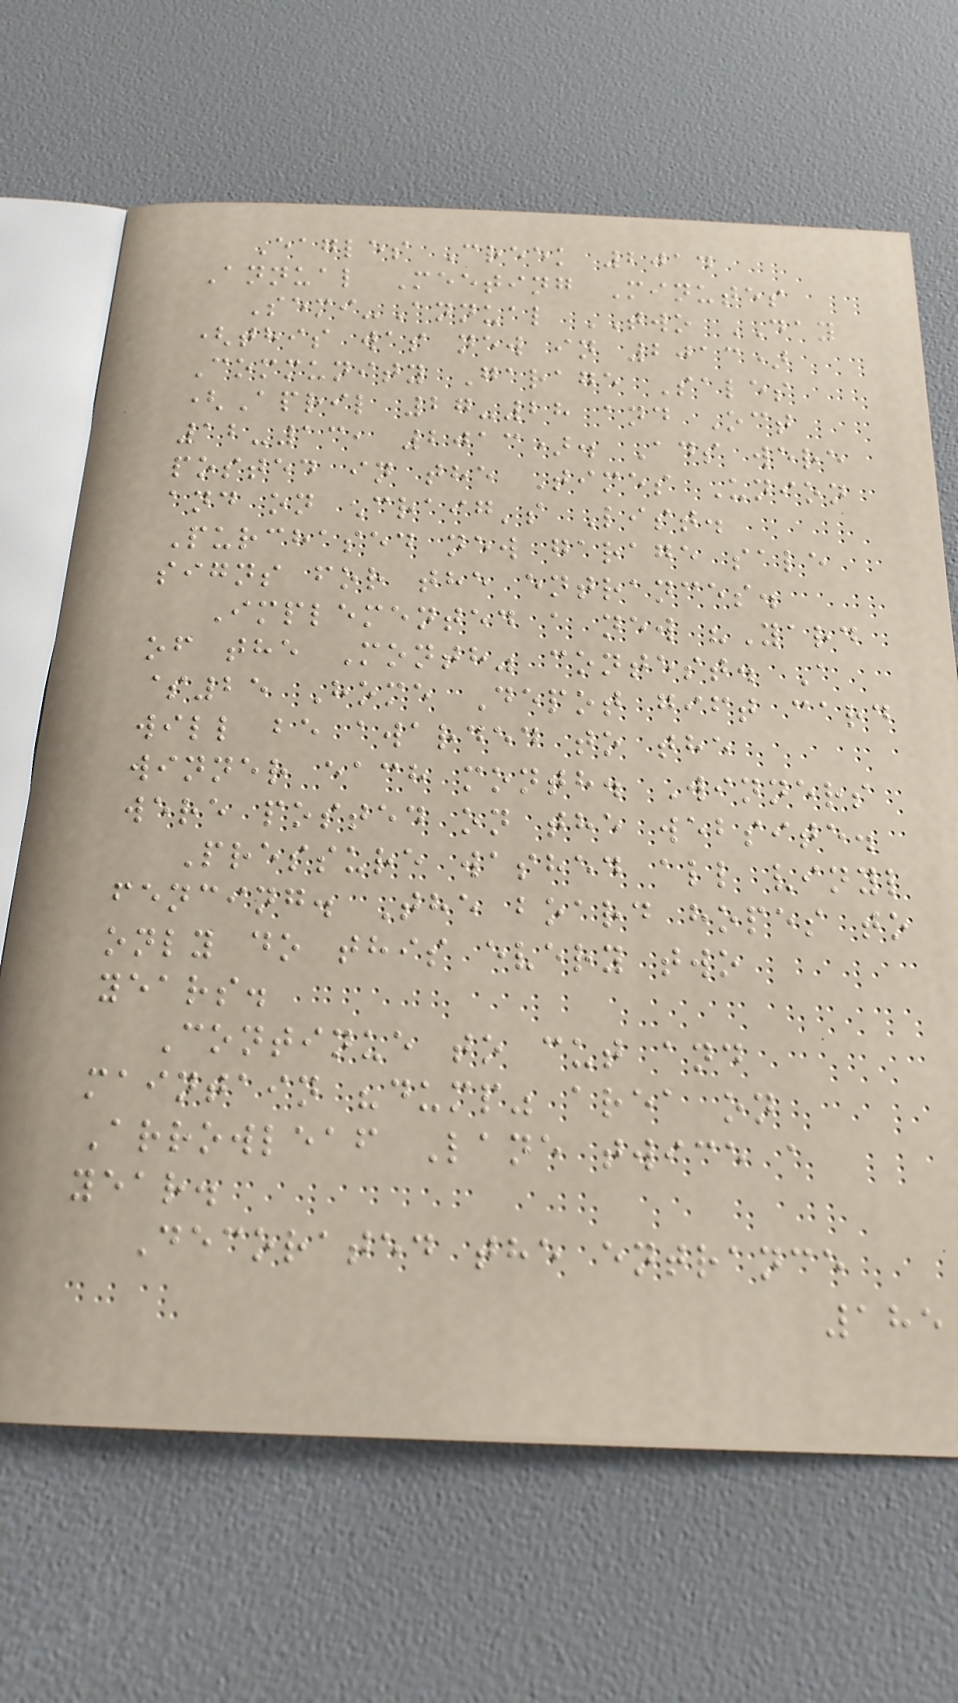Eagles Creek 2014
Annual Meeting Minutes
Semi-Annual TWO DAY
(this was new in 2013)
Community Garage Sales
(April 27-28 and Oct
12-13, 2013). Ads were
posted in the Times Union
and on Craig's List.
Purchased new garage sale
signs for the entrances.
Implemented a new "Yard
of the Month" contest. A
$25 Home Depot gift card
will be awarded to the
winner each month. Winners
were posted on the website.
Pressure washed all vinyl
fencing. The board hopes to
only do this every two
years.
Continue to cut and
maintain "dump" area on
Arrowleaf Lane twice a
year.
Decorated the entrance
185
